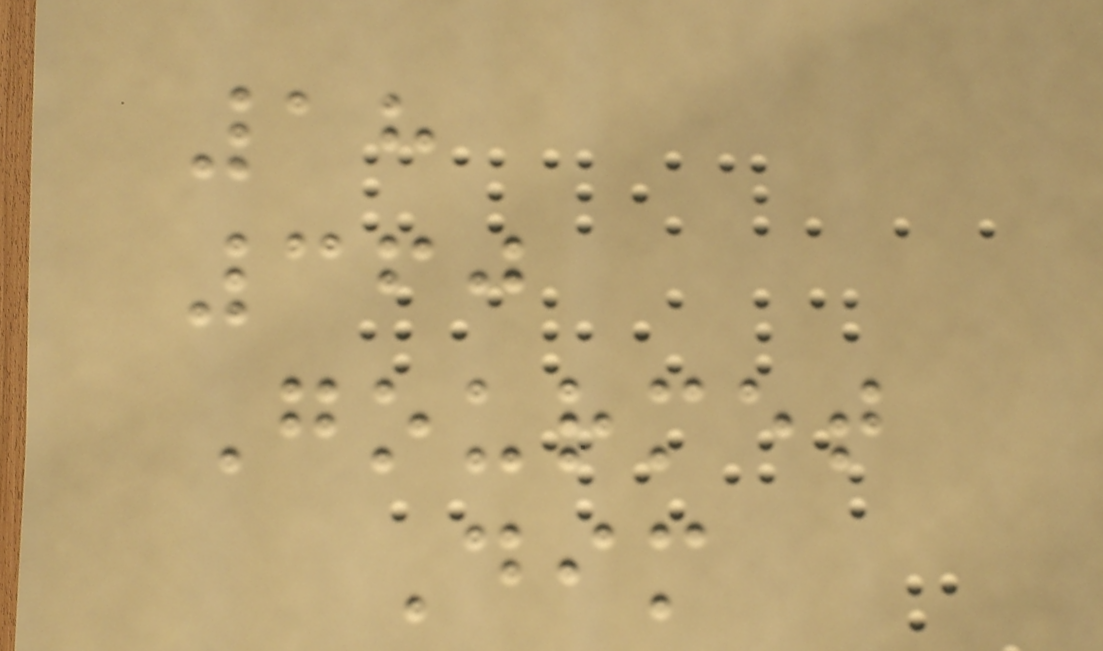18
360
Gourmet
Dim
